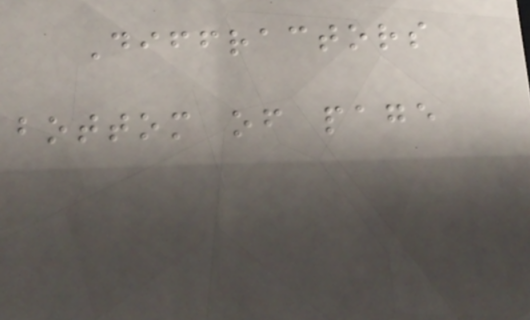Diffractors
bottom of page
